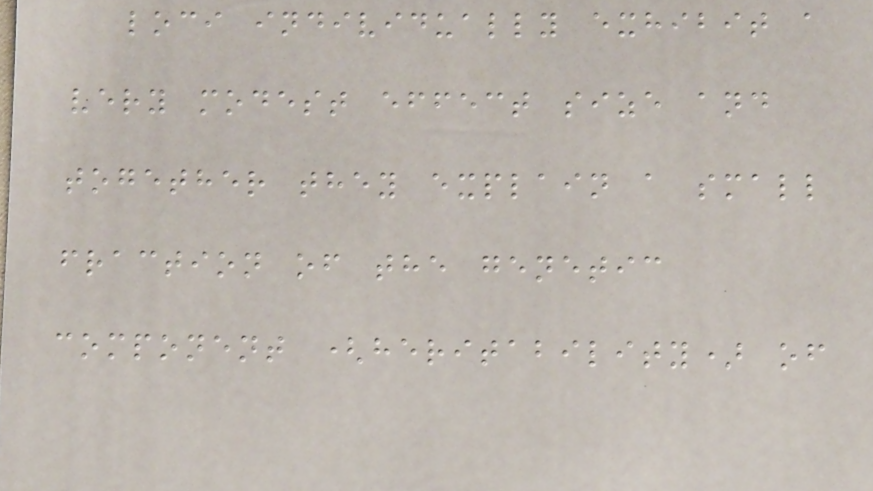loci individually exhibit a
very modest effect size and
together they explain a small
fraction of the genetic
component (heritability) of
